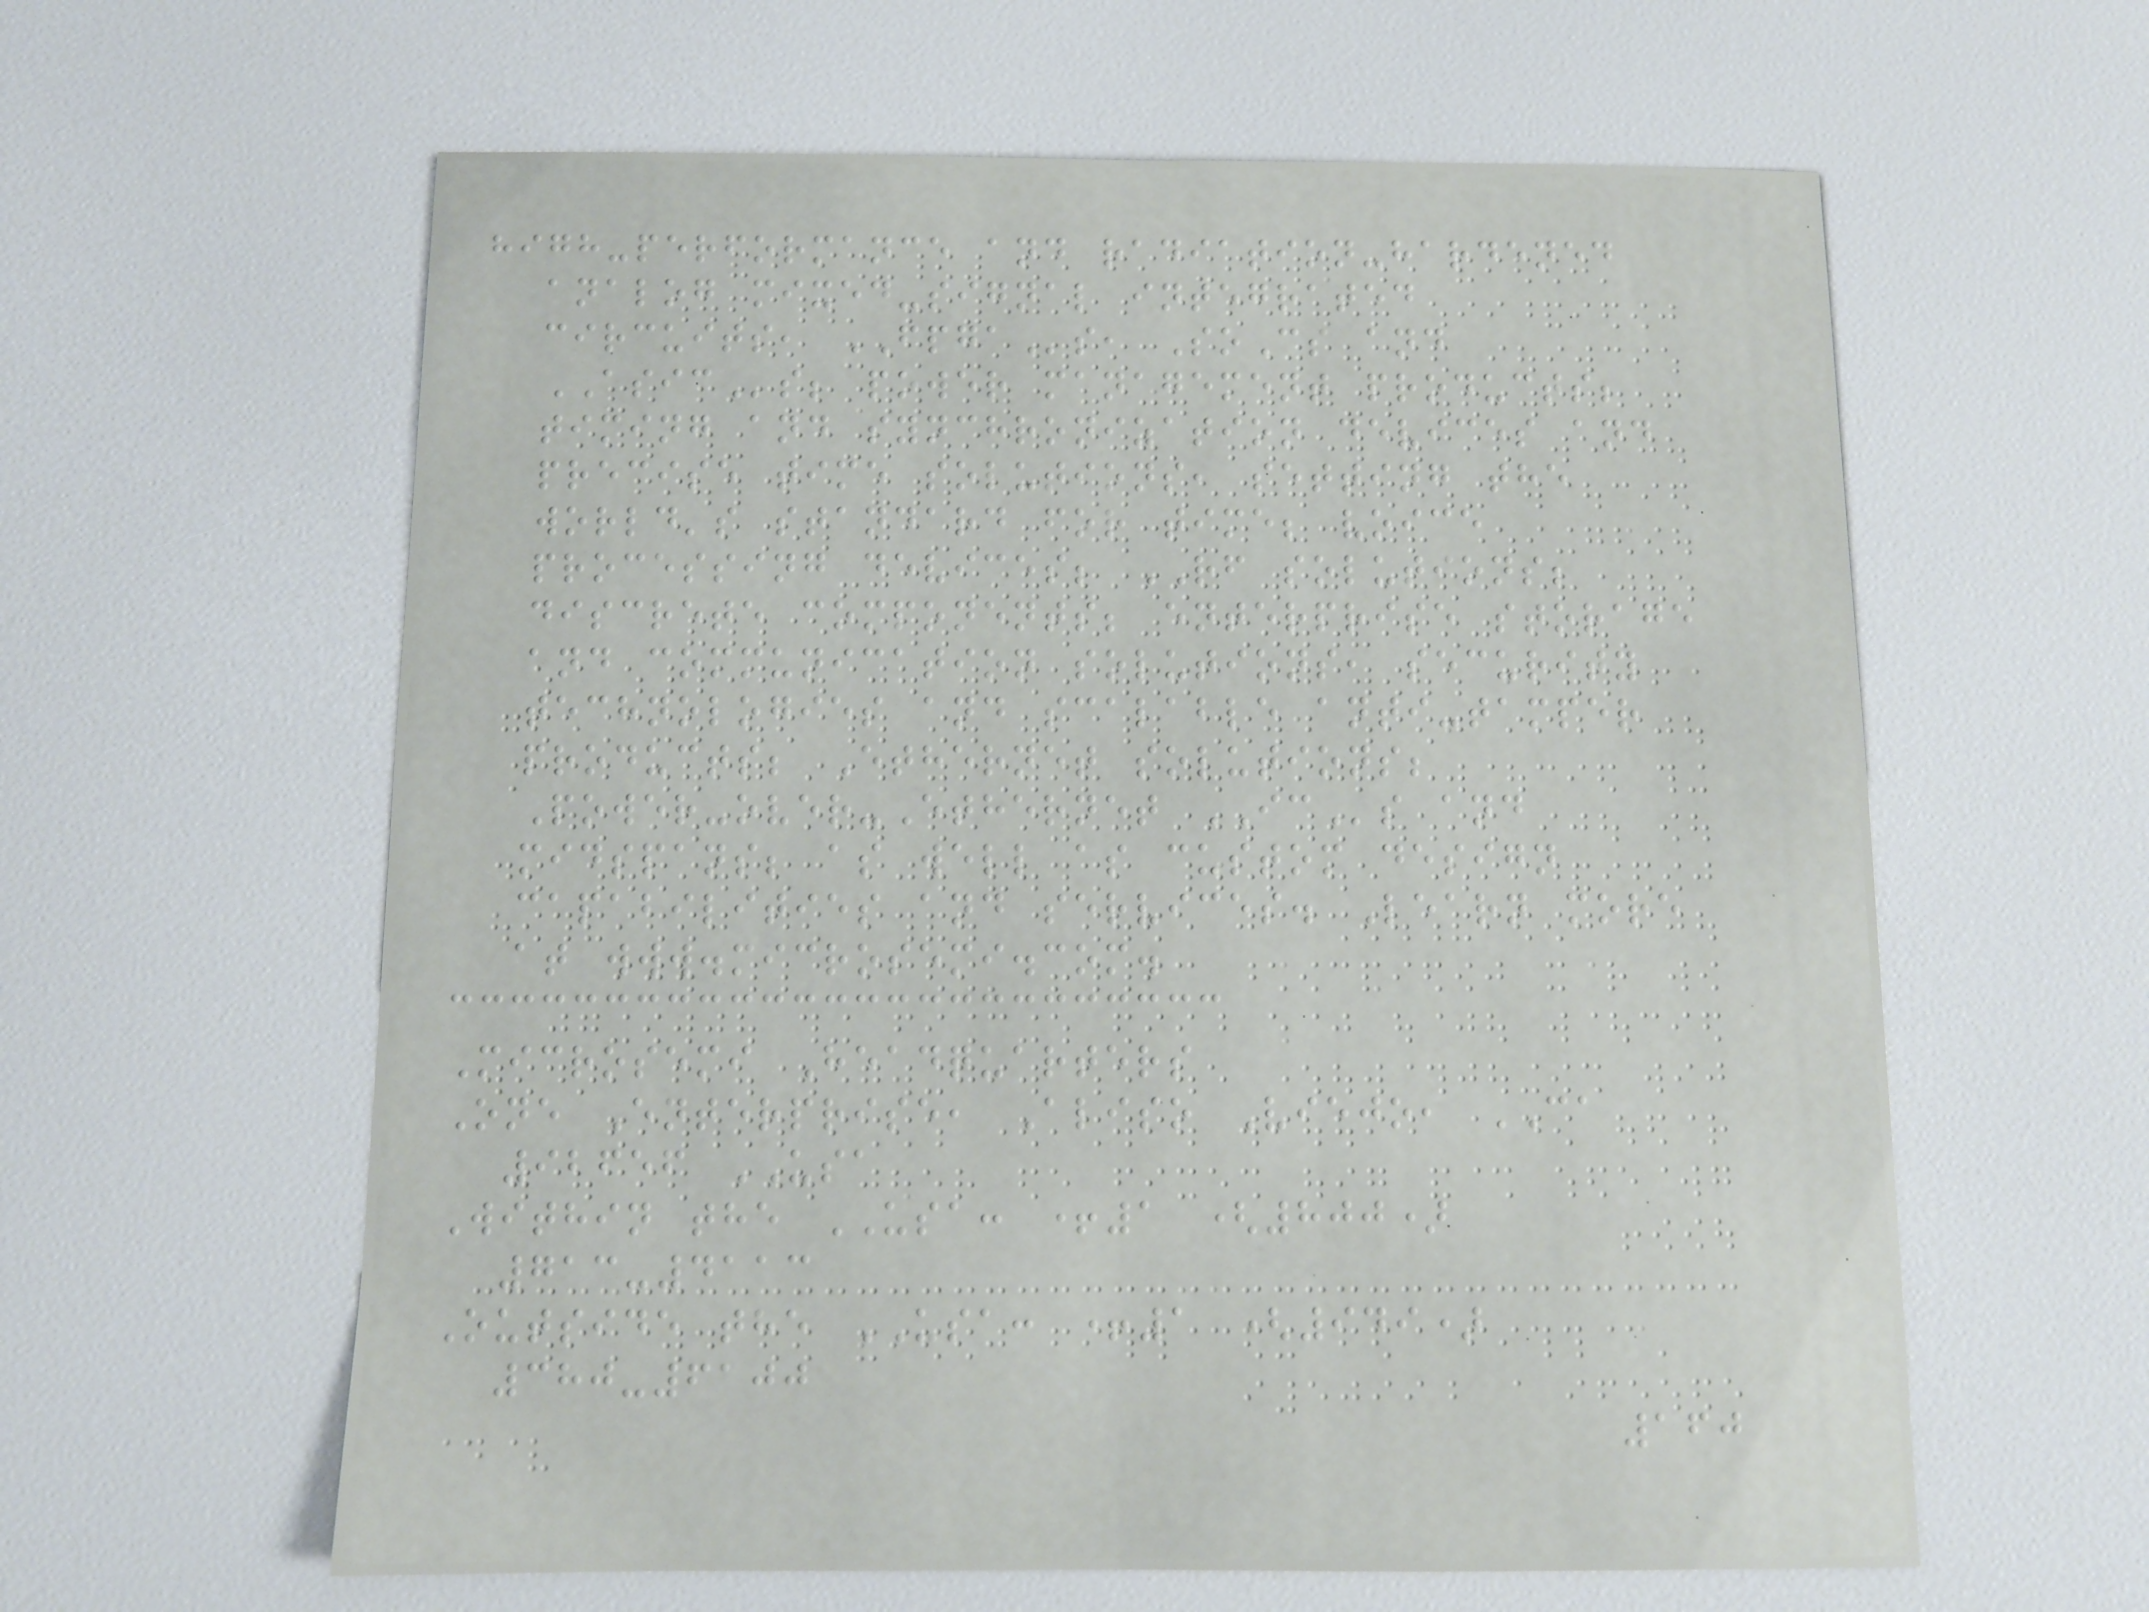high-performance and radiation-hardened
analog mixed-signal integrated
circuits, FPGAs, SoCs and
ASICs; power management products;
timing and synchronization devices and
precise time solutions, setting the
world's standard for time; voice
processing devices; RF solutions;
discrete components; enterprise storage
and communication solutions, security
technologies and scalable anti-tamper
products; Ethernet solutions;
Power-over-Ethernet ICs and
midspans; as well as custom design
capabilities and services. Learn more
at www.microsemi.com.
Microsemi Headquarters
One Enterprise, Aliso Viejo, CA
92656 USA
Within the USA: +1 (800)
713-4113
Outside the USA: +1 (949)
380-6100
160
